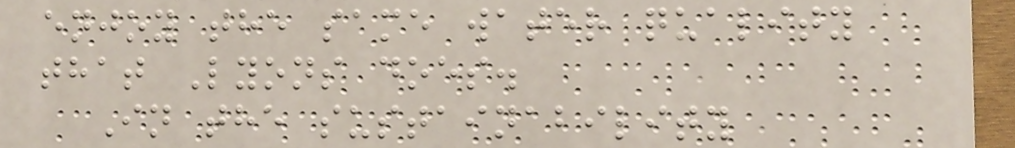enjoy the same water quality
that Lyons does.
In the sustainability
